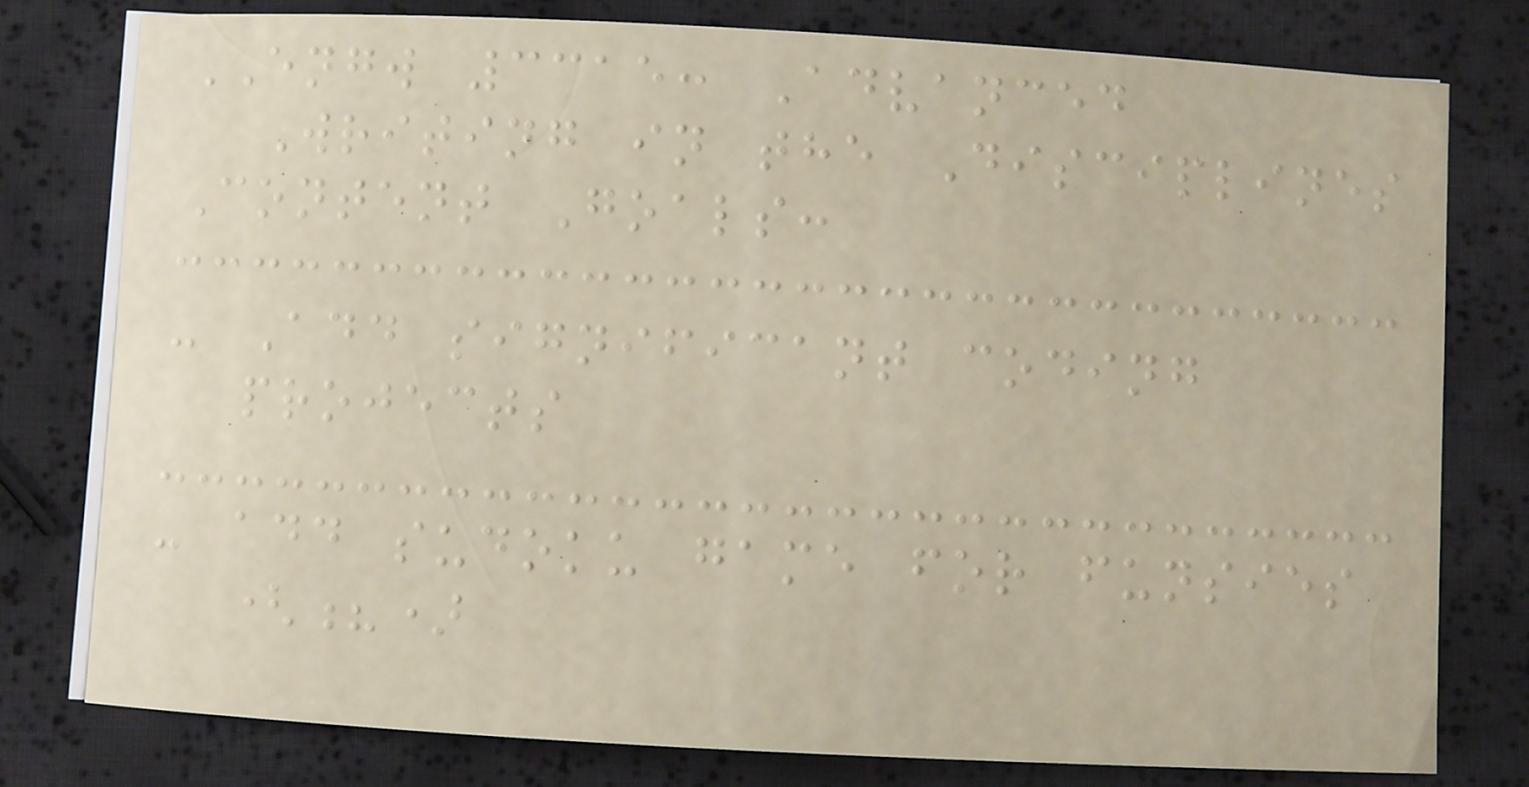ENGW 3315: Advanced
Writing in the Disciplines
Content Goals:
- Add significant coding
projects
- add sudoku game for funsies
(?)
